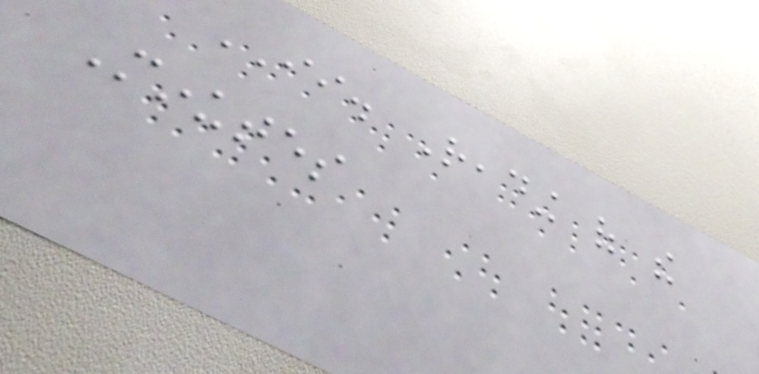II. Reading of the
Minutes
